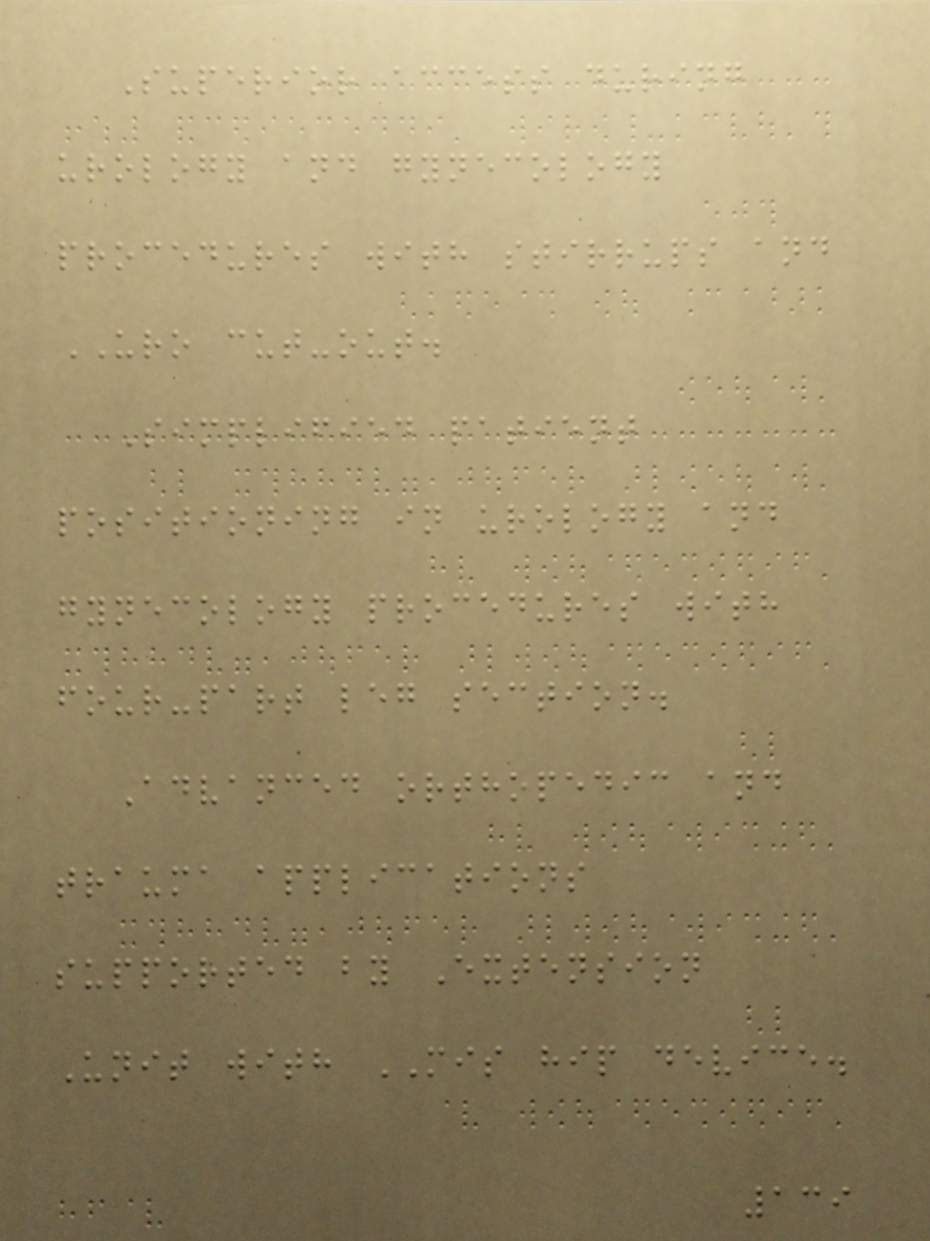Superior access during
urology and gynecology
procedures with stirrups and
URO cut-out.
Simplified patient
positioning in urology and
gynecology procedures with
four-part leg section.
Advanced orthopedic and
trauma applications
supported by Extension
Unit with MIS hip device.
139
